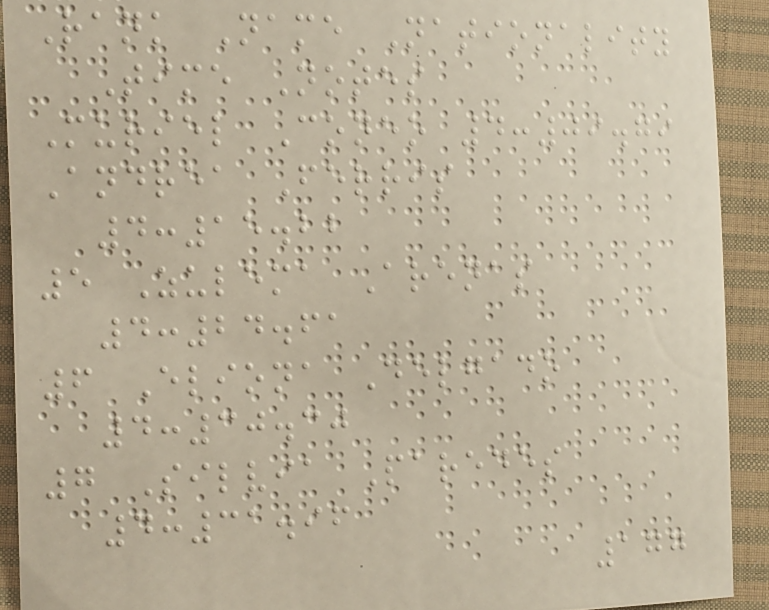Rank Name Nationality
Time Notes
Muriel Coneo 4:09.79
Andrea Ferris
4:15.22
5 Zulema Arenas
4:24.61
6 Eliona Delgado
4:30.30
7 Silvia Paredes
4:31.96
177
